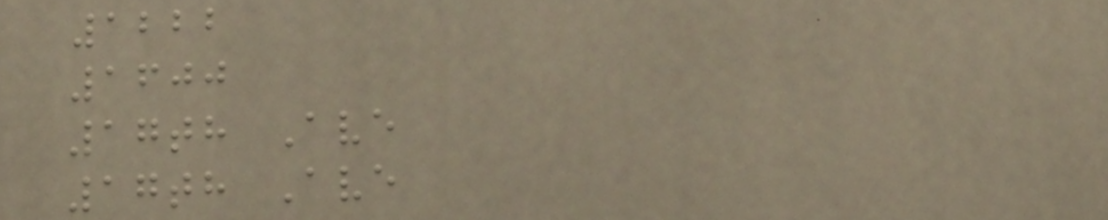1222
1600
17th Ave
17th Ave
